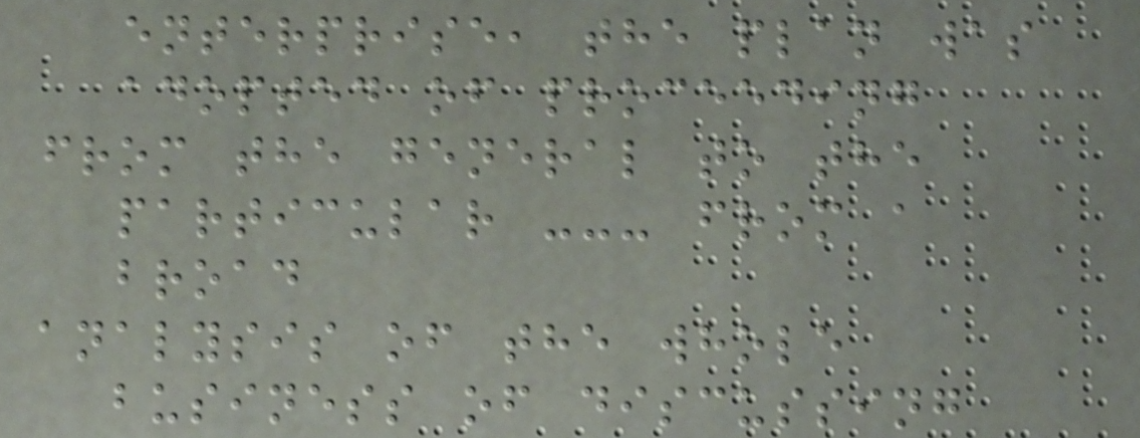enterprise, the plan was
adopted of proceeding
from the general to the
particular --- from a
broad
analysis of the whole
business of discussing
